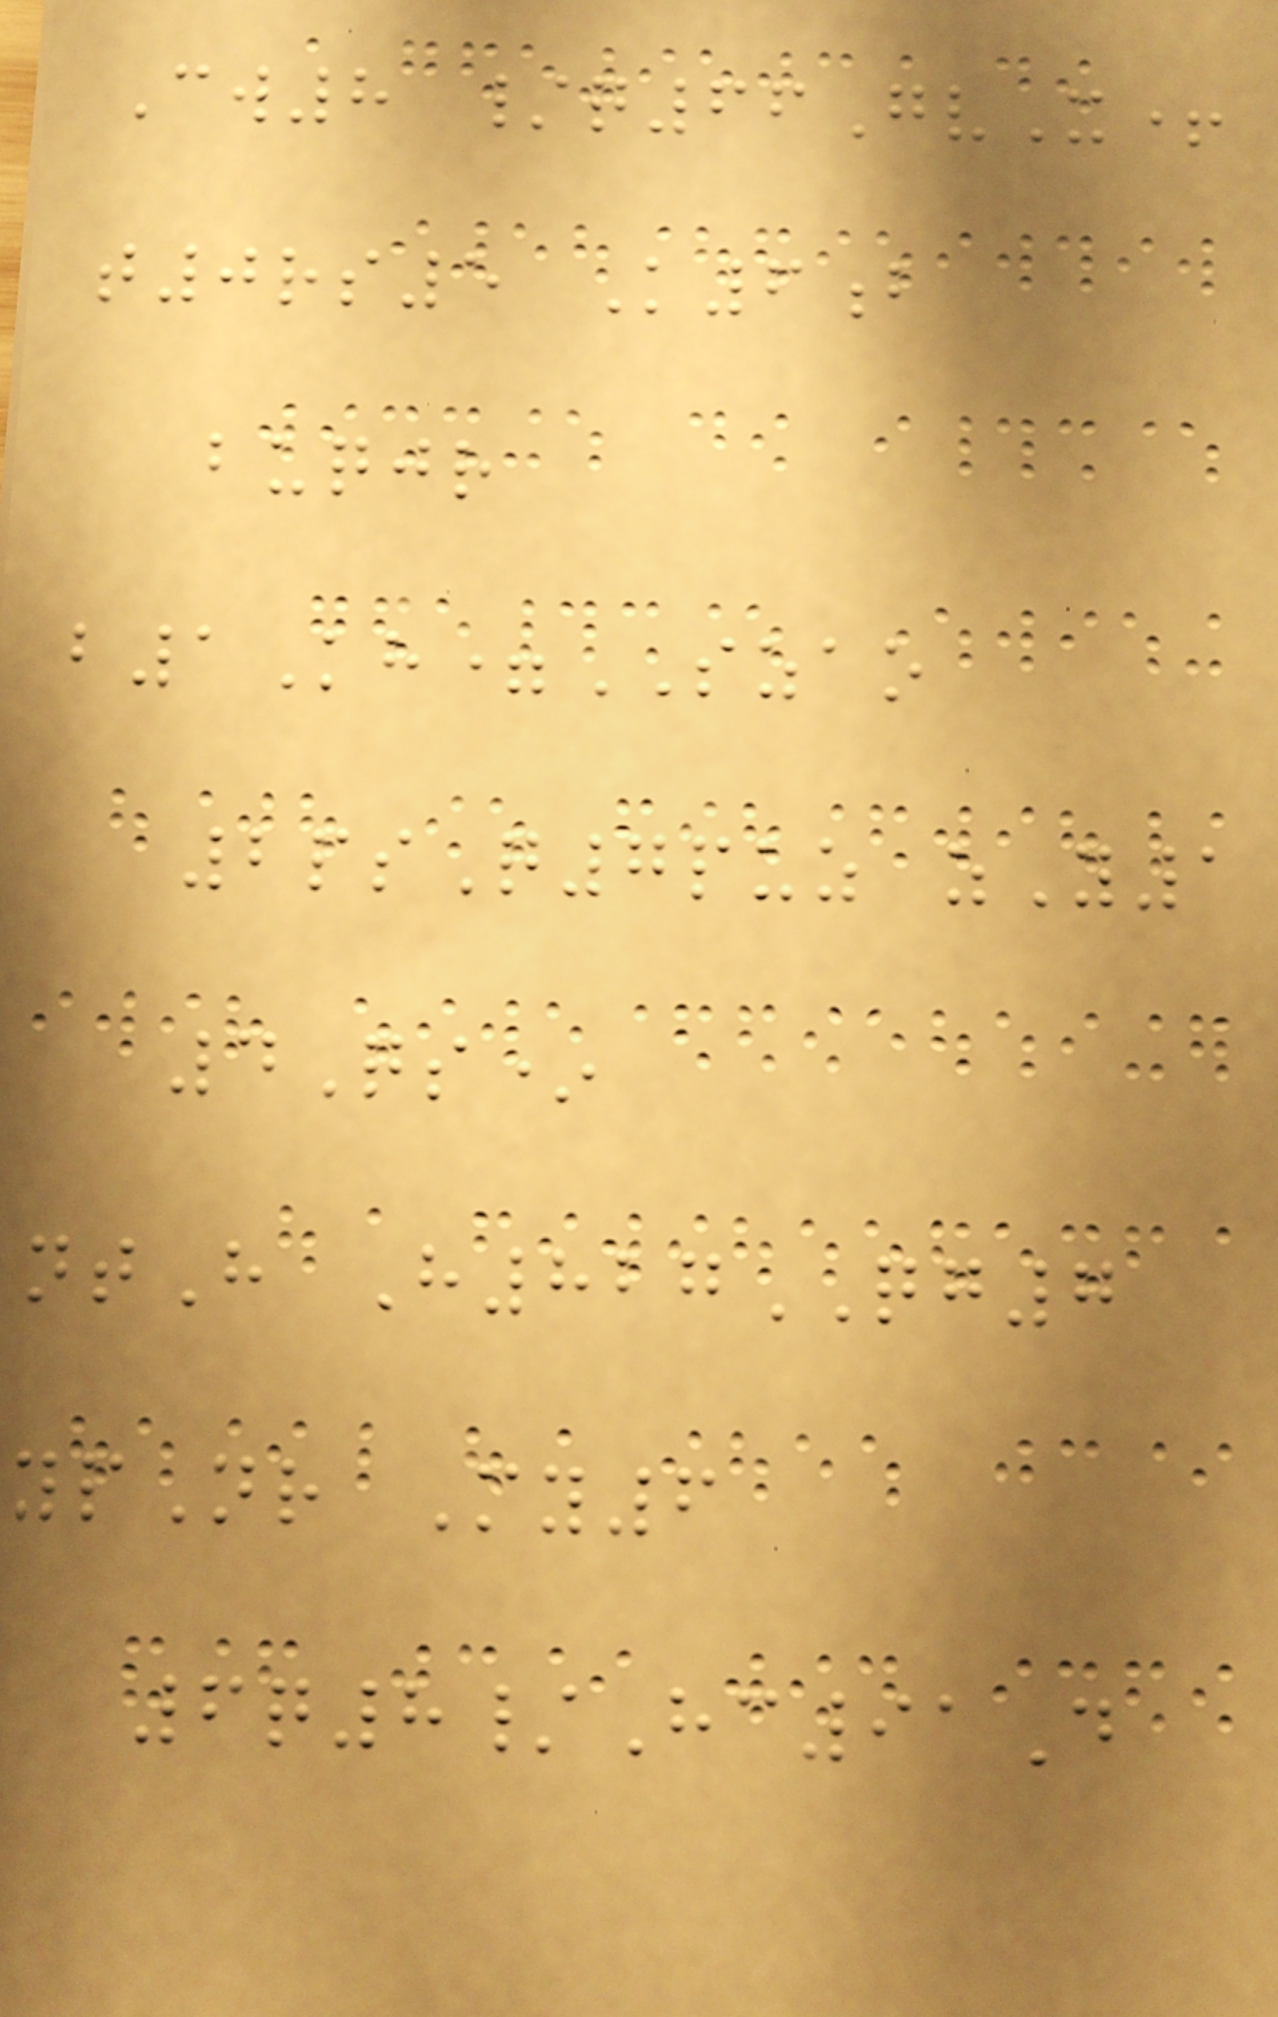Cw8 /q66GvX+
t0rs5 K6b
buqjr
b1Kh=SZAO
2psQ7puz zY1
4Qs*
ntH H827QG7
ypNr My6
6q8/Hc91D
